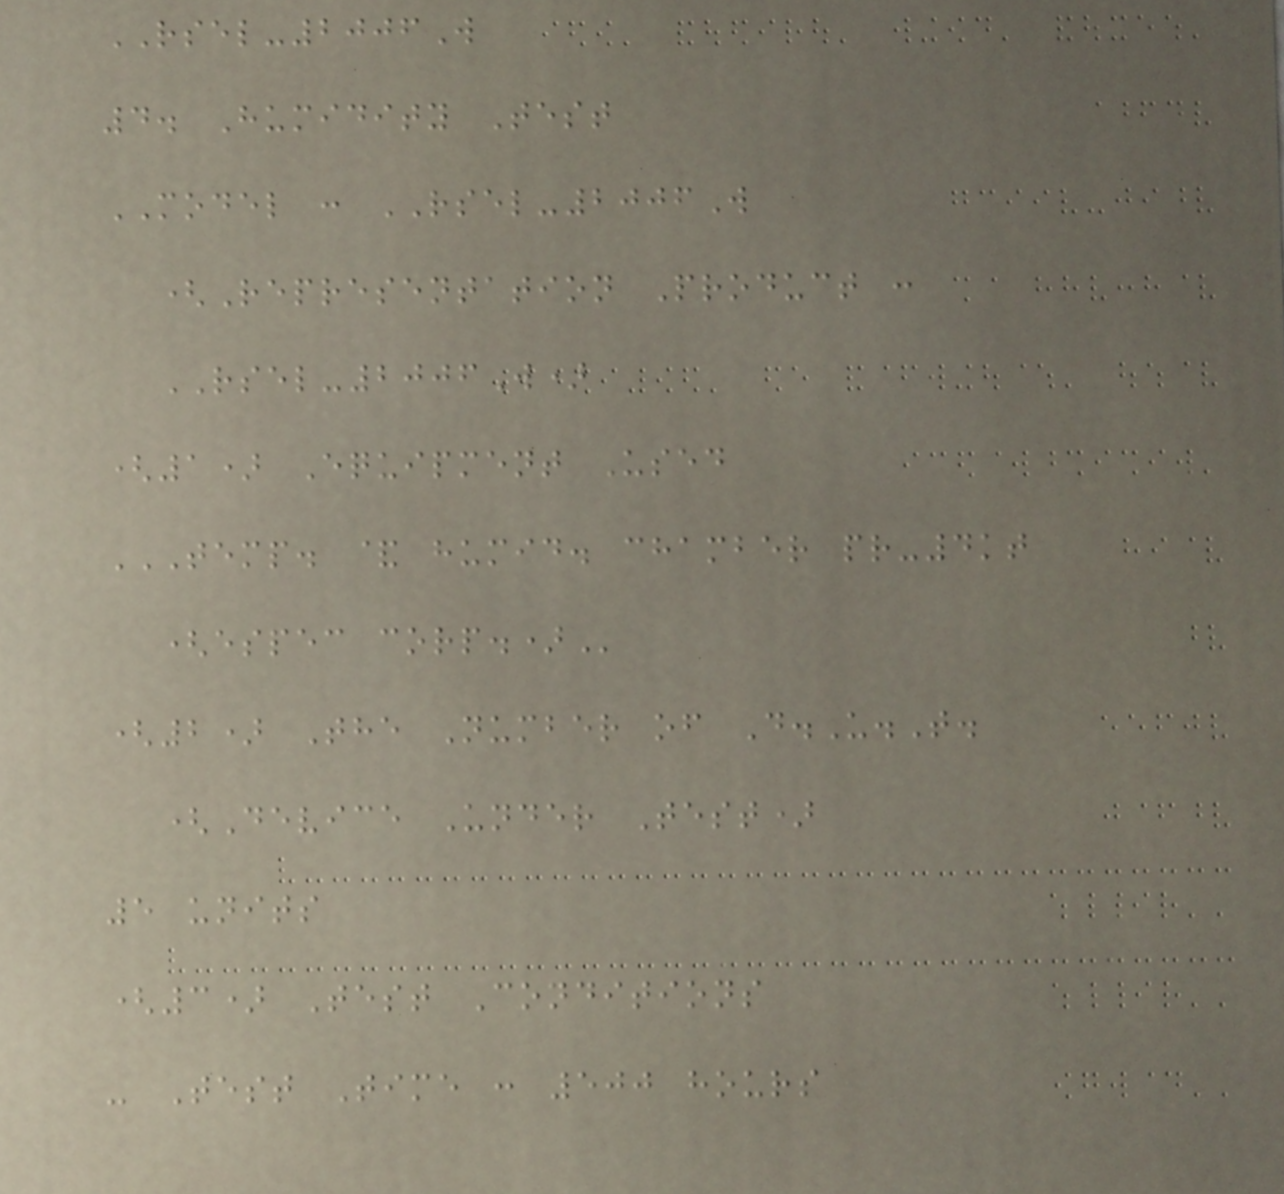RSEL-2006W
4. Humidity Test
MODEL : RSEL-2006W
(Representation Product :
RSEL-2006W)
(1) Equipment Used
TEMP. & HUMID. CHAMBER PR-4KT
(ESPEC CORP.)
(2) The Number of D.U.T.
(Device Under Test)
5 units
(3) Test Conditions
- Test Time : 500 hours
